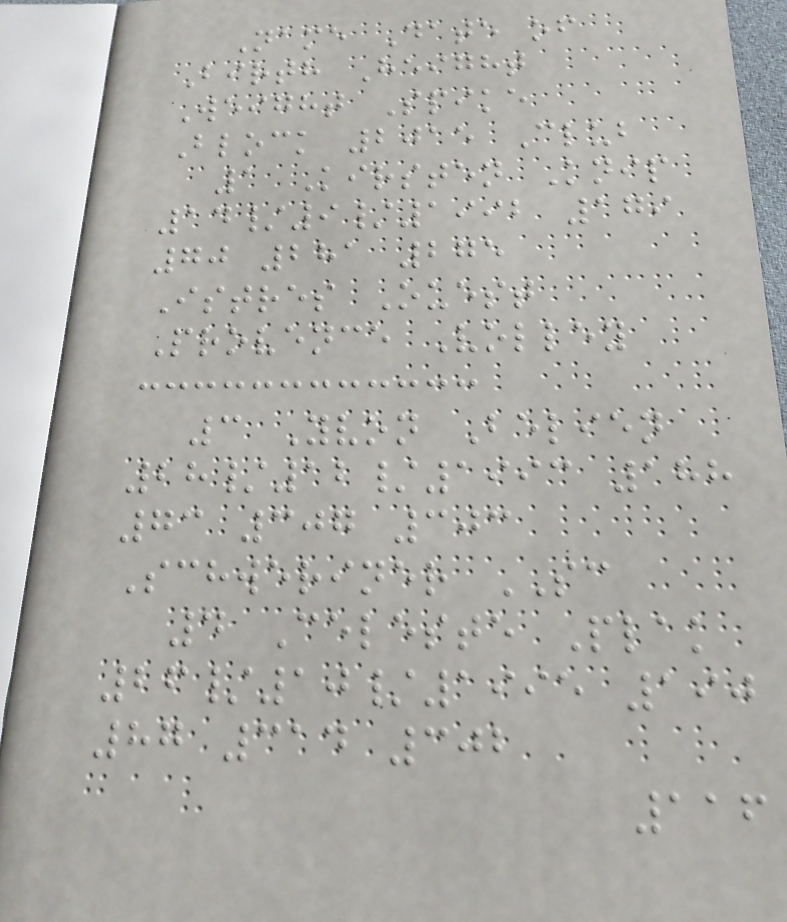Name Date of
Birth Height
Weight Spike
Block 2015 Club
1 Kirsten Knip
14/9/1992 179
70 281 275
Istres Ouest
Provence Volley
3 Yvon Belien
28/12/1993 188
73 307 303
Schweriner SC
4 Celeste Plak
26/10/1995 190
87 314 302
116
